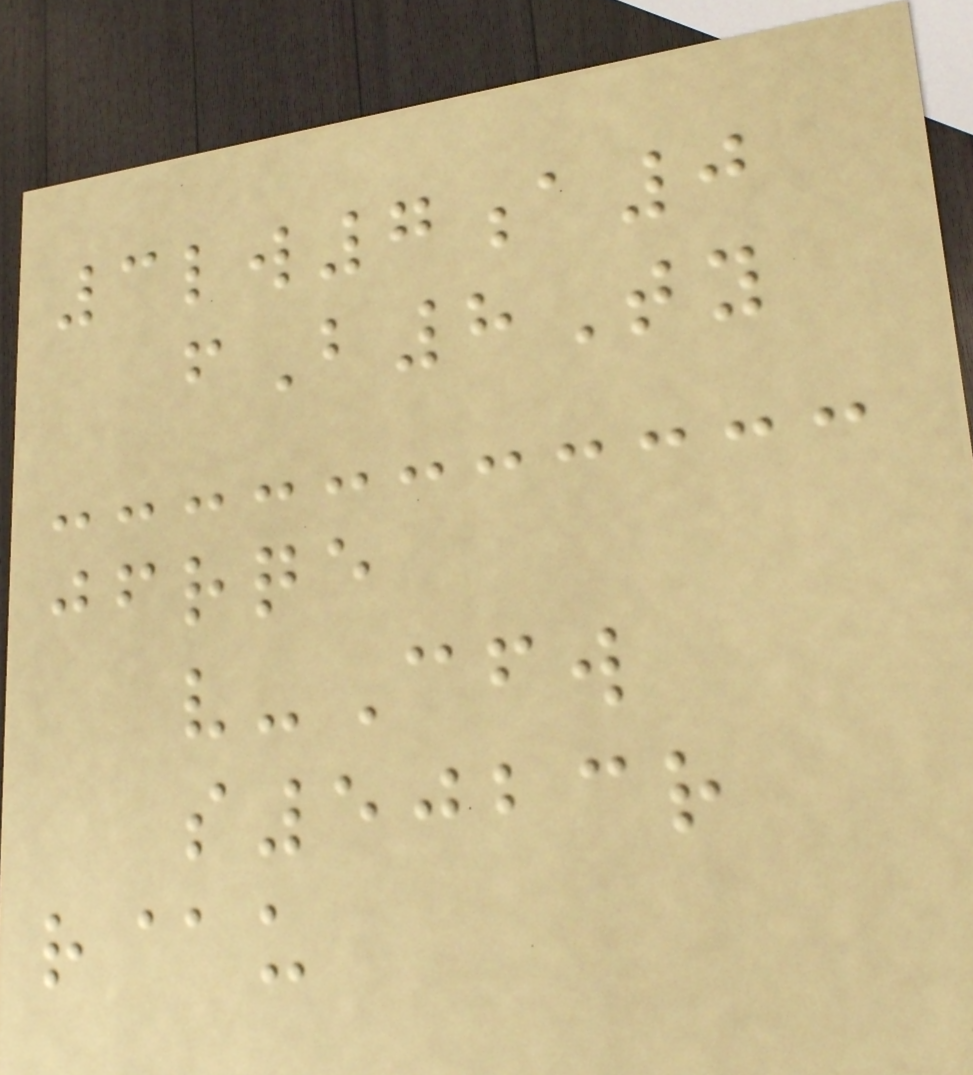3lw7a0
fB8Ty
jfrqe
v-Cfw
s5023r
r@u
